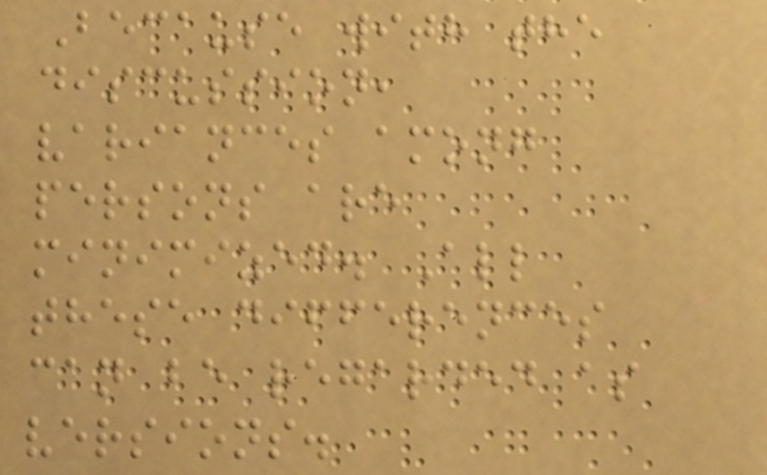Because with the
discussion,
variances among
persons are
minimized. All
these differences
can be regarded as
versions.
